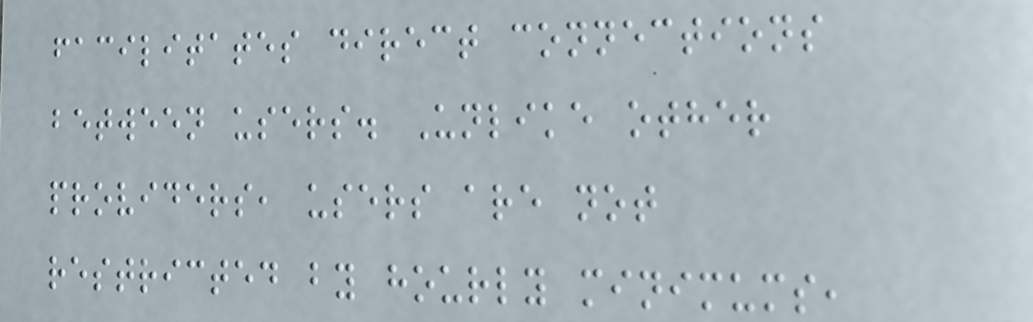facilitates direct connections
between users. Unlike other
providers, users are not
restricted by hourly minimums,
